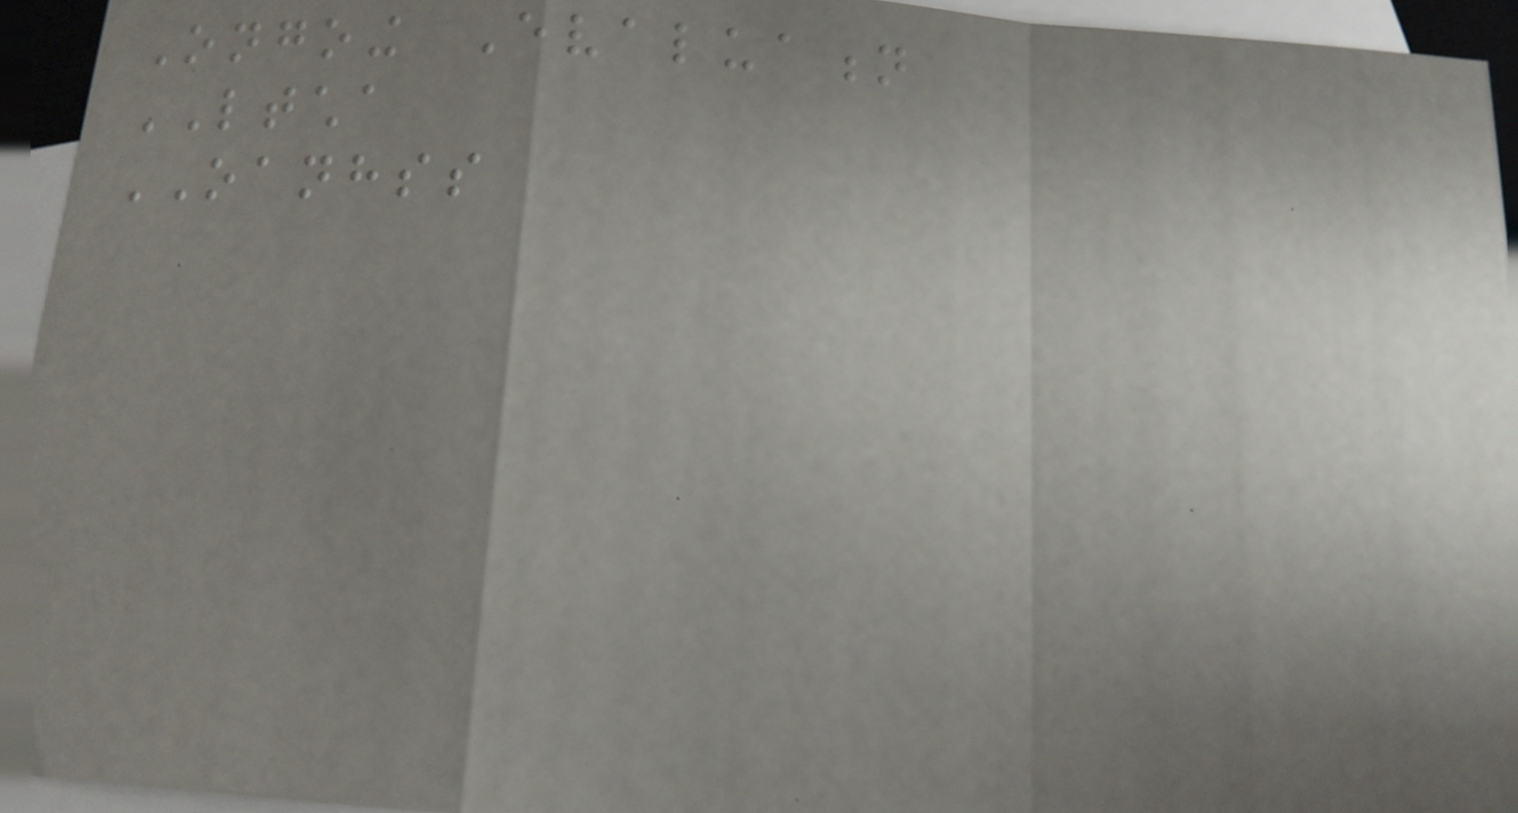Ongoing Evaluation
LTCHA
OANHSS
